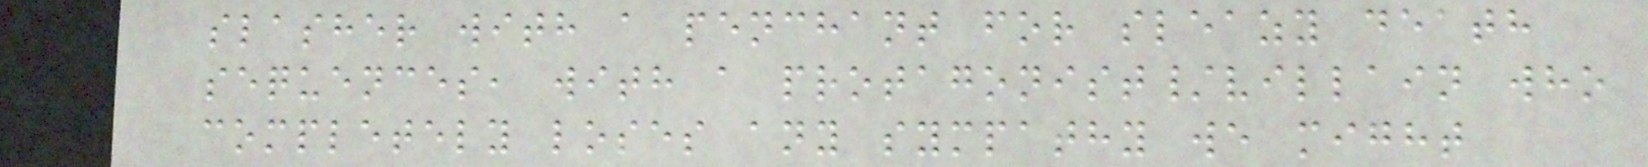slasher with a penchant for sleazy death
sequences, with a protagonist/villain who
completely loses any sympathy we might
